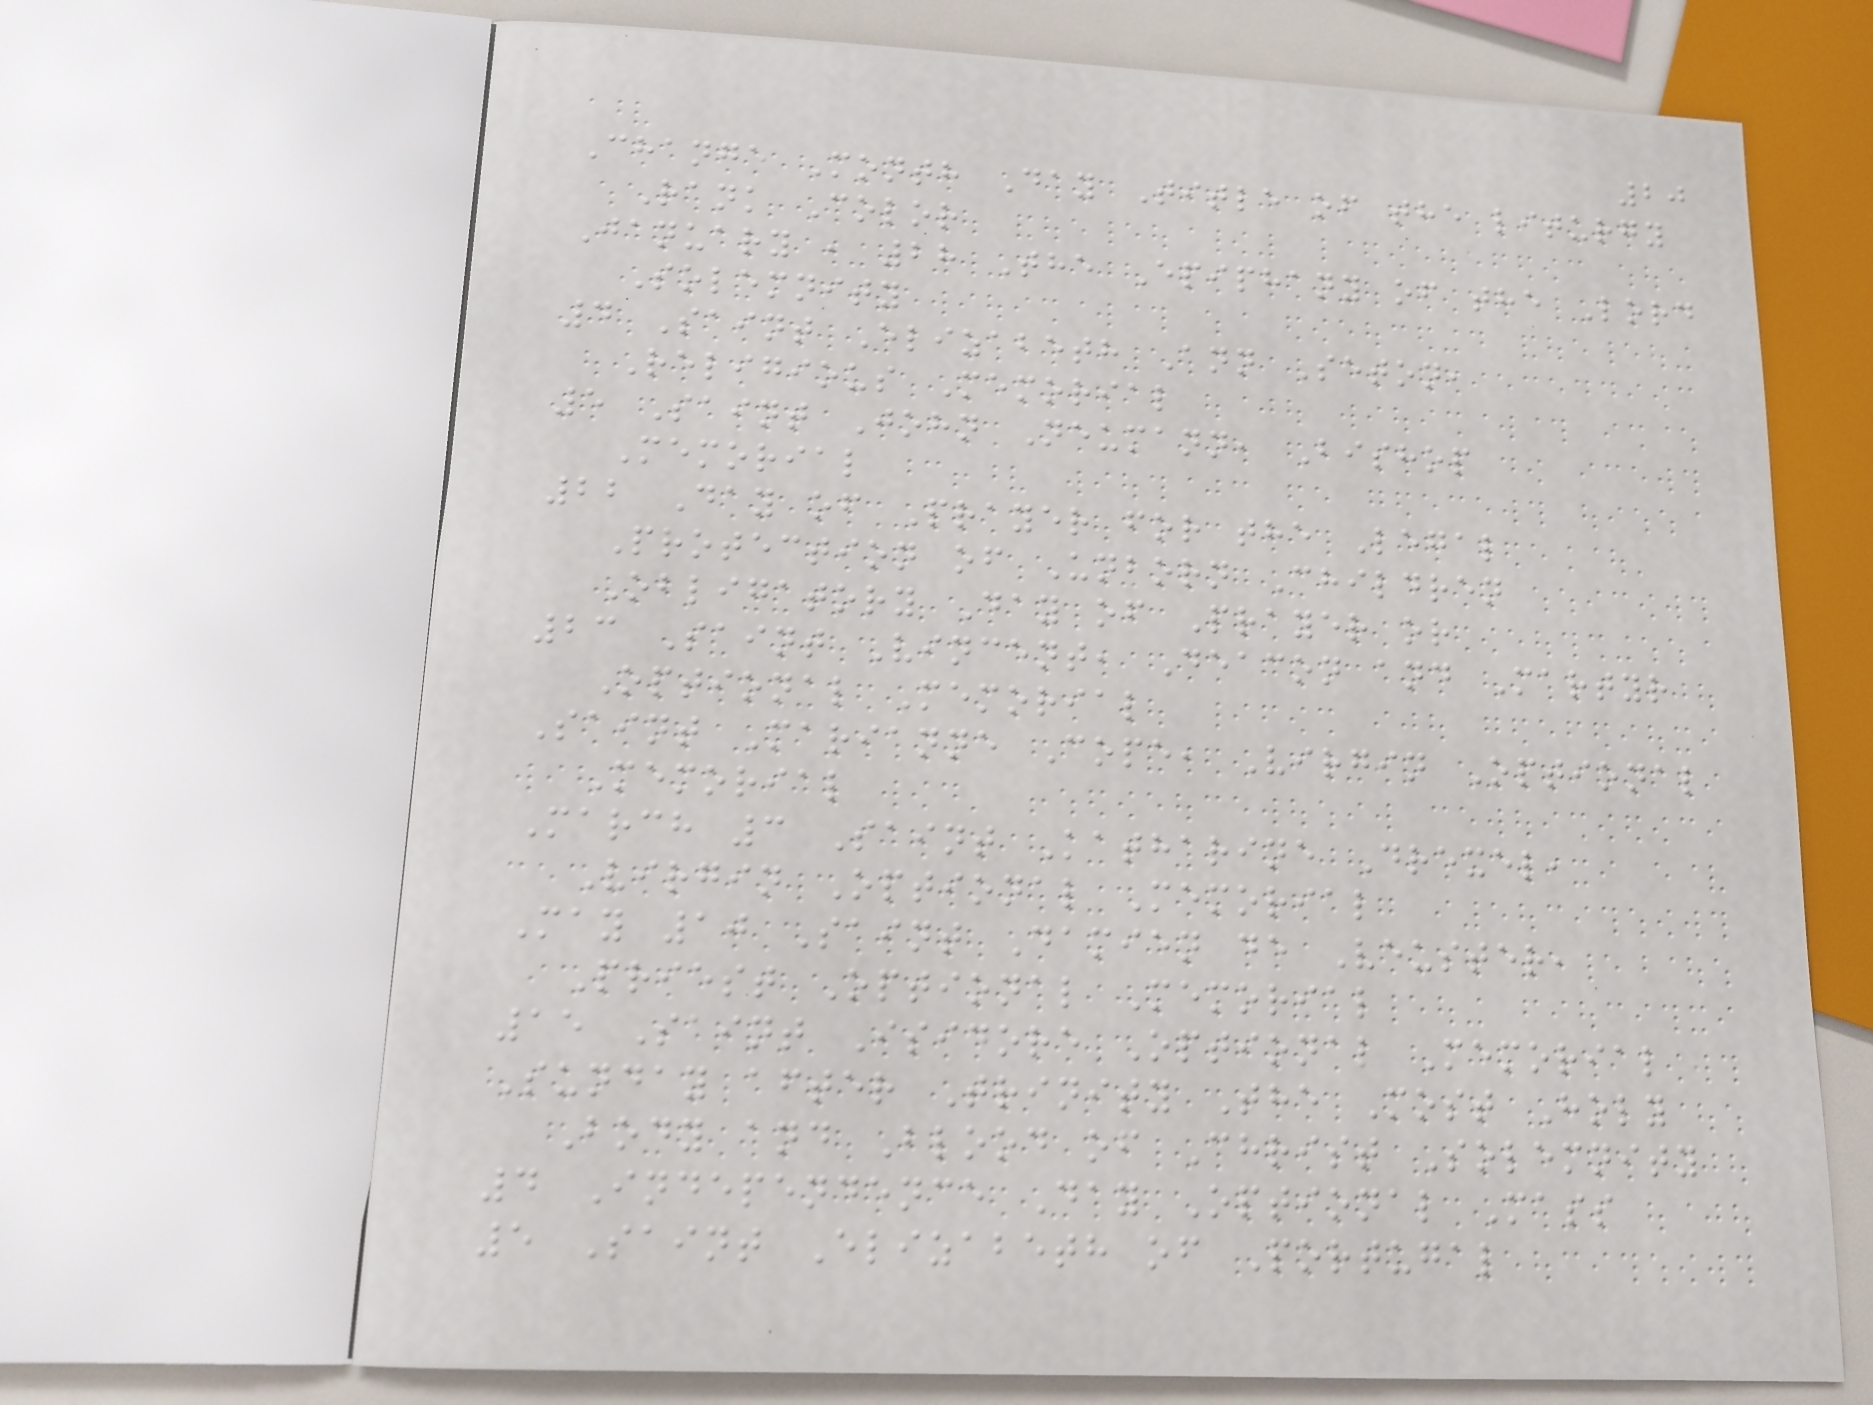20
Change Month Day Title of the liturgy
Rank Color
January , 28 The Epiphany of the Lord
Solemnity
4 Saint Elizabeth Ann Seton,
Religious Memorial
5 Saint John Neumann, Bishop
Memorial
22 Day of Prayer for the Legal
Protection of Unborn Children
Obligatory Day of Prayer or
23 Saint Vincent, Deacon and Martyr
Optional Memorial
Saint Marianne Cope, Virgin Optional
Memorial
March 3 Saint Katharine Drexel,
Virgin Optional Memorial
May 10 Saint Damien de Veuster,
Priest Optional Memorial
15 Saint Isidore Optional Memorial
Sunday after Trinity The Most Holy
Body and Blood of Christ Solemnity
4 Independence Day Optional Mass
5 Saint Elizabeth of Portugal
